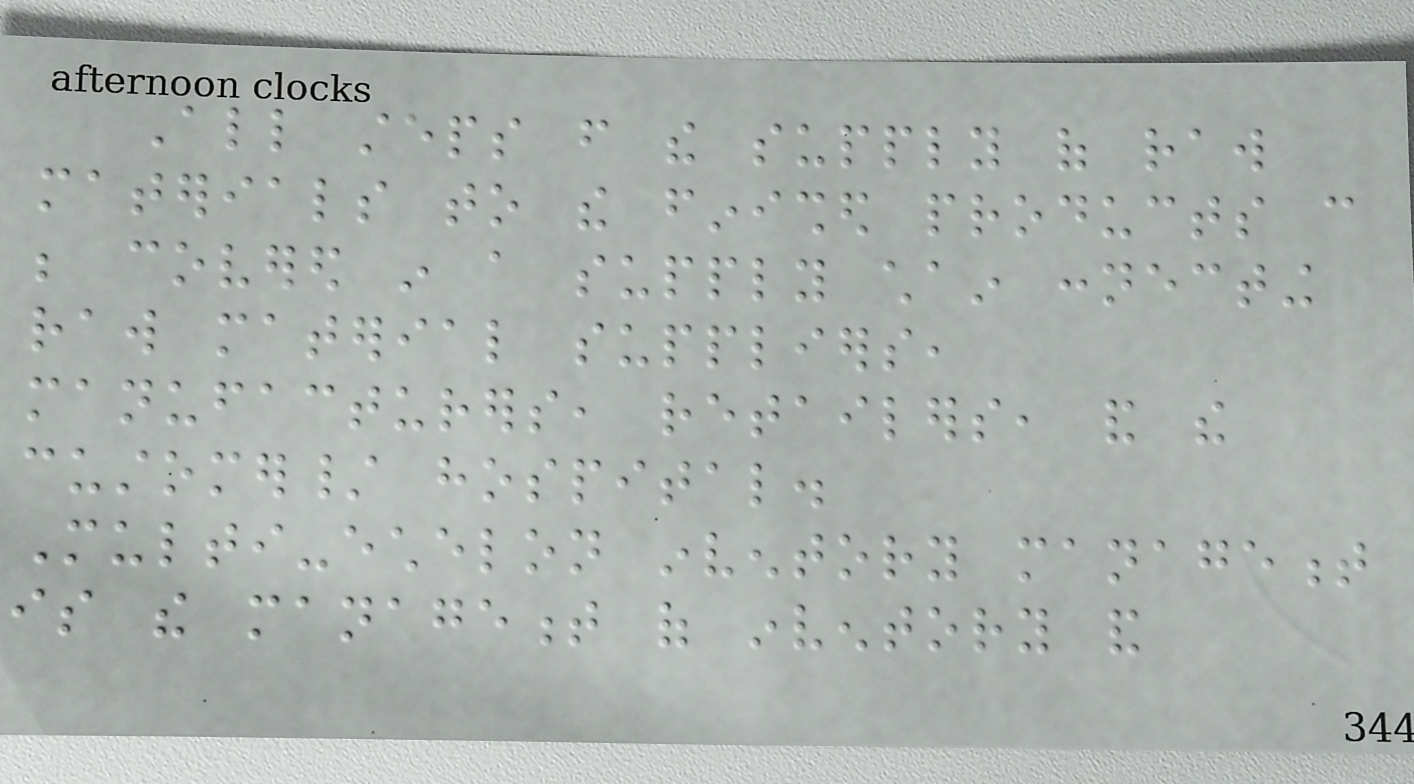All steps from the supply of raw
materials to the finished products can
be covered in a supply chain connecting
raw material suppliers,
manufacturers, retailers, and the
customer/ hospital.
Multi-echelon inventory management
is the management of inventory and
